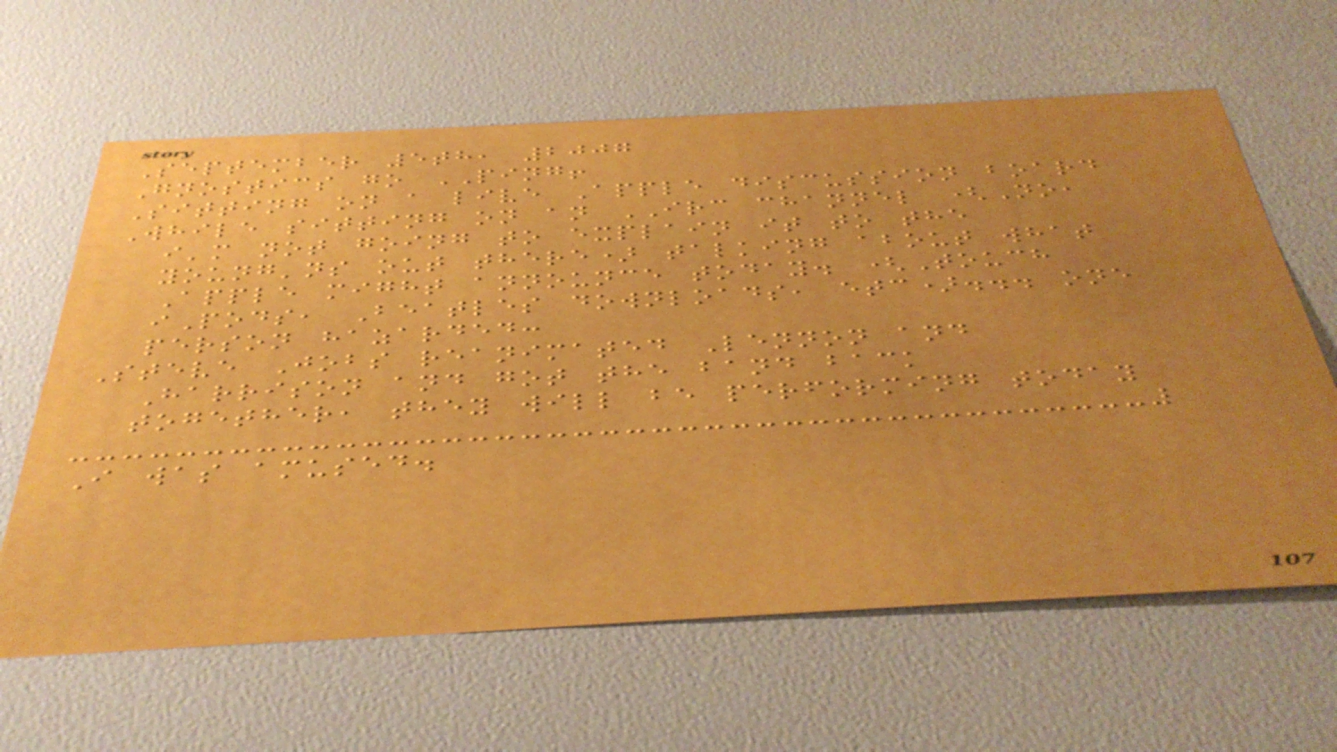September 5th, 2007
Gnostics go PING!
Sitting on a live Apple discussion board
While sitting on an IRC channel (No,
i'm not going to explain it to the
young'ns out there) talking about what
Apple might announce today. (Touch
iPods, Beatles downloads, etc)... one
person hazarded:
Steve Jobs reanimated Lennon and
Harrison and got the band back
together, they will be performing today
I was amused.
